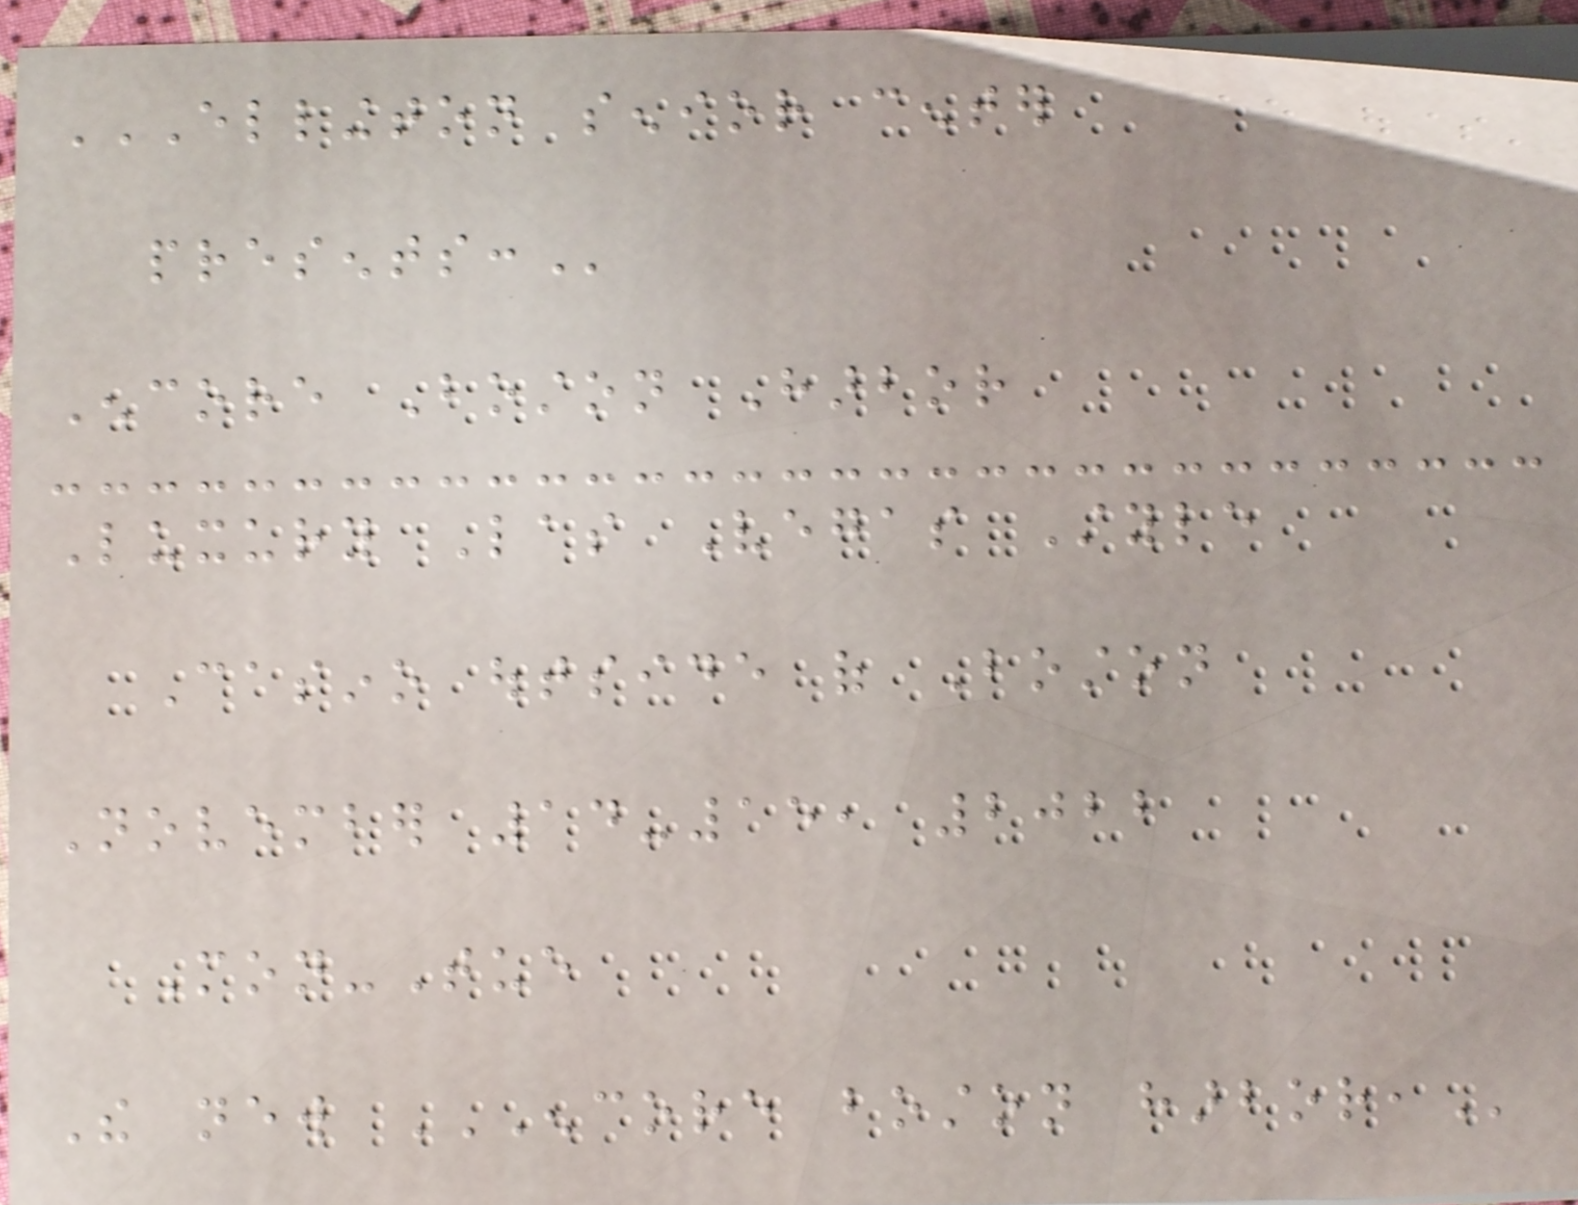ELLINGTON SENIOR CENTER
PRESENTS:
Encore Boston Harbor
Luxury Las Vegas Style
Casino outside of Boston
November 14-15, 2022
Mon-Tue
The new ENCORE BOSTON HARBOR,
